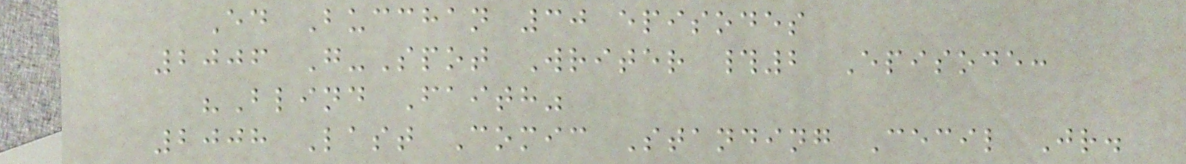Ed Bucchan 30 episodes
2006 G-Spot Writer #2 Episode:
"Blind Faith"
2008 Last Comic Standing Cecil Jr.
